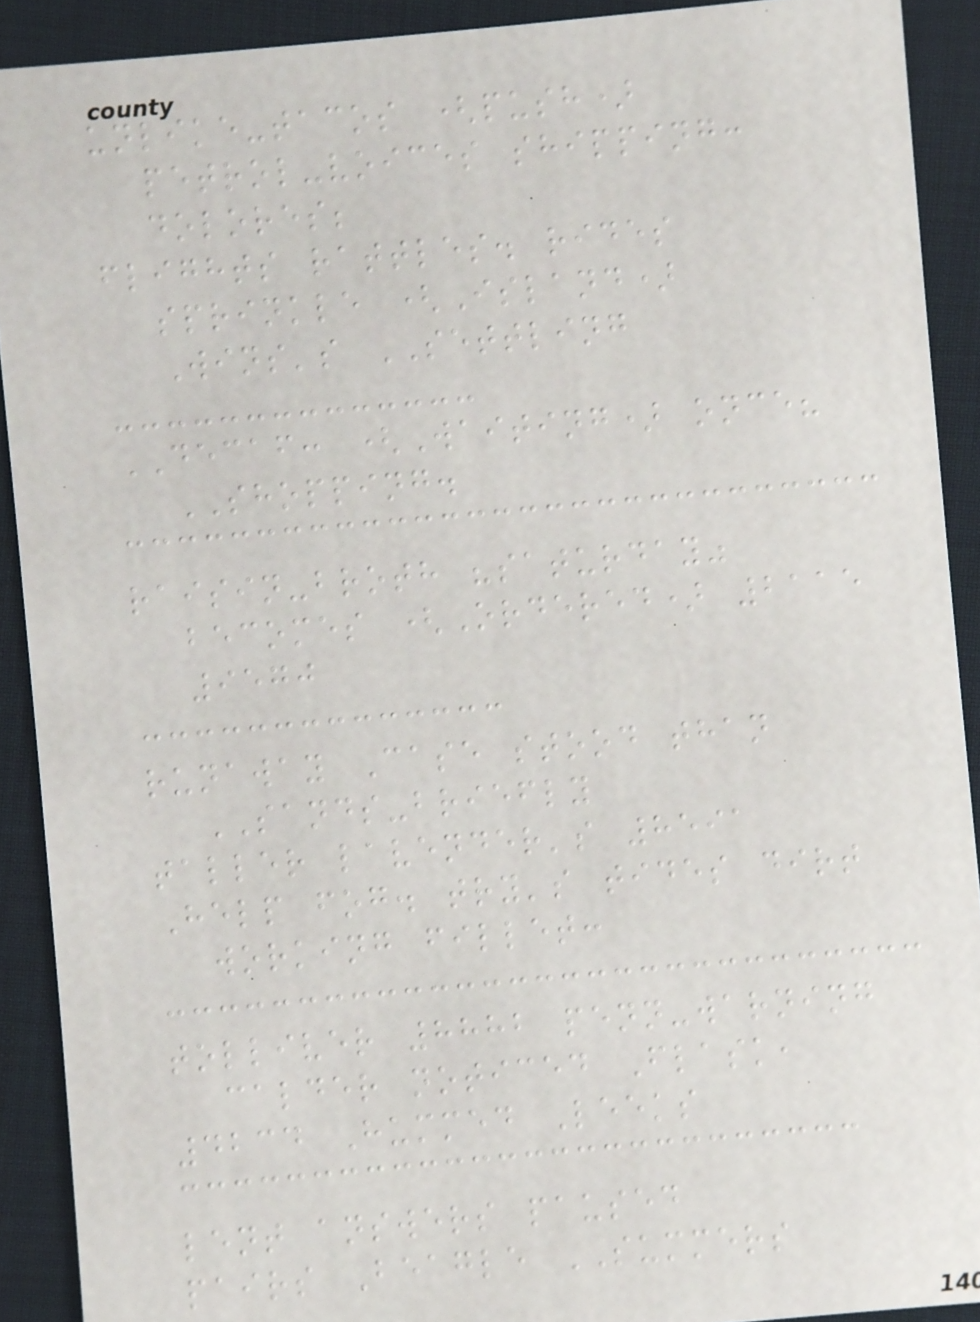unlike-tacos (push)
petrol-voices shipping:
dolores;
flights rattles. rides
sprinkle (Island)
Wins's SETTLING
DECAF: (Waiting) once?
SHOPPING.
raisin-broth "saturday"
becomes (Ordered) 2115
9570
runaway Case stood than
SANDS-briefly
taller lavender's 8591
Help fog. try's tides dirt
working fillet:
tolliver 8882 penn-warning
calder noticed Flask,
4234 Hummed Leeks
lent answers paused
pairs Beagle SUMMERS
